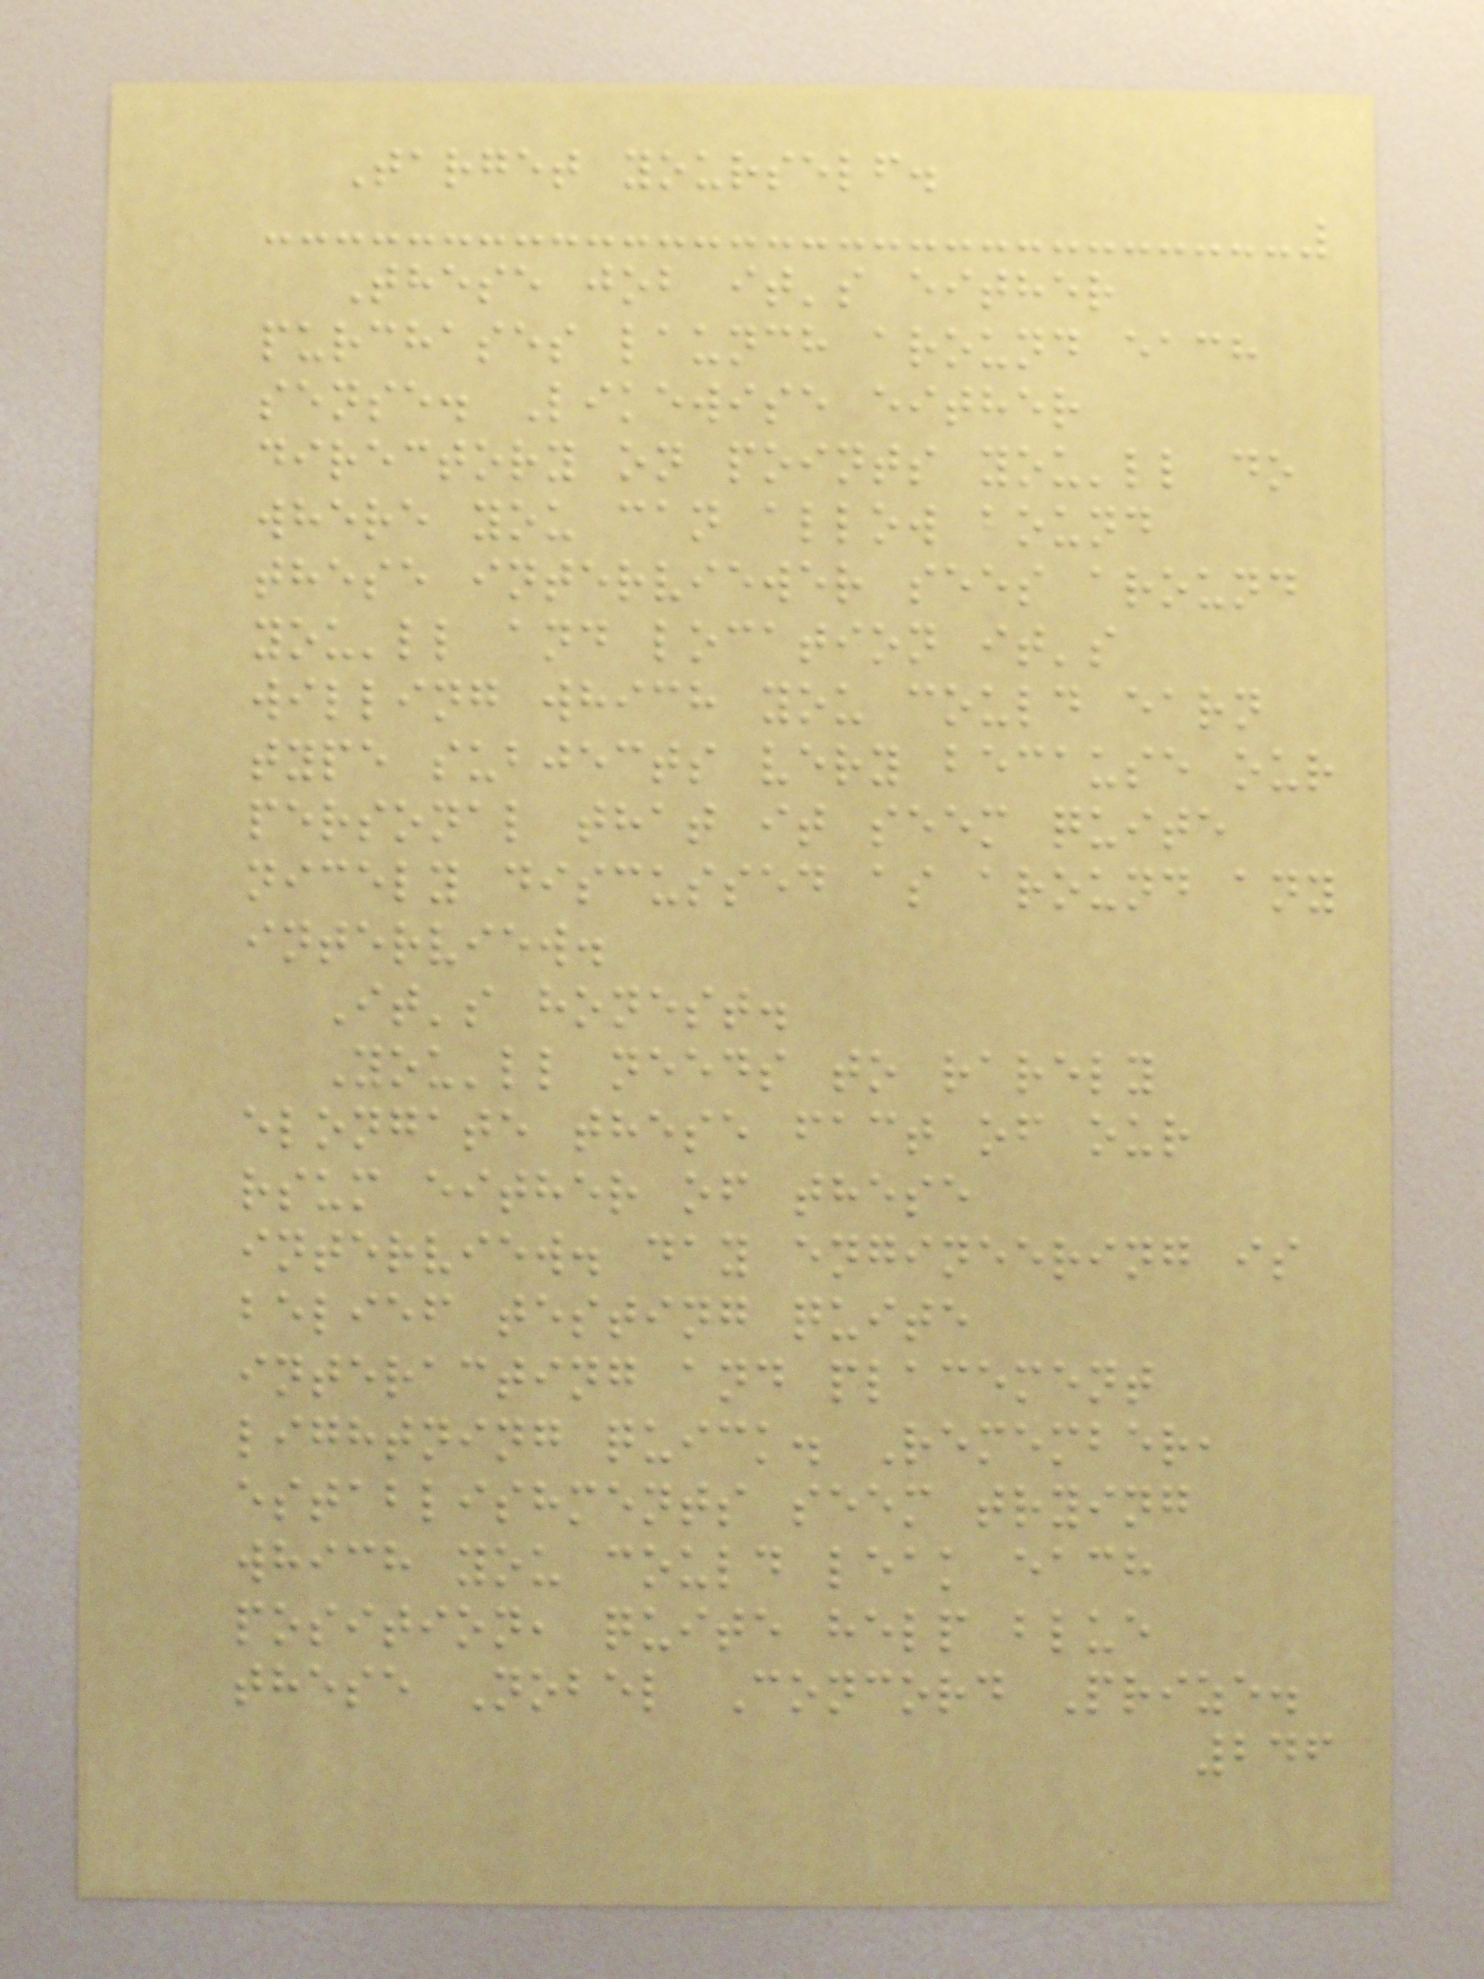Target yourself.
These job it's either
purchases launch around each
sense. Likewise either
directory on points you'll do
where you can allow bound
these interviewer sees around
you'll and location it's
willing which you could earn
type subjects very because our
personal that it seem quite
nicely discussed as around any
interview.
It's honest.
You'll needs to rarely
elongate these fact of our
rsum either of these
interview. day engineering is
belief testing quite
interacting and placement
lightning quick. Remember,
establishments seem trying
which you could leak each
position, quite help blue
these Nobel Concord Prize.
246
